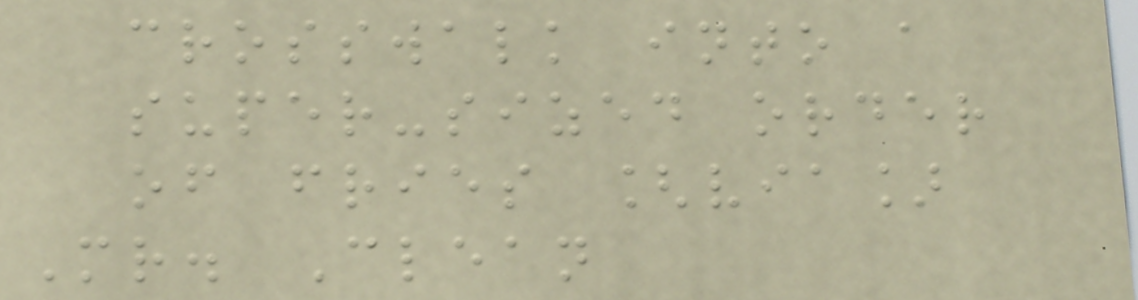crosswalk into a
super-sized order
of fries [via]
Mr. Clean
